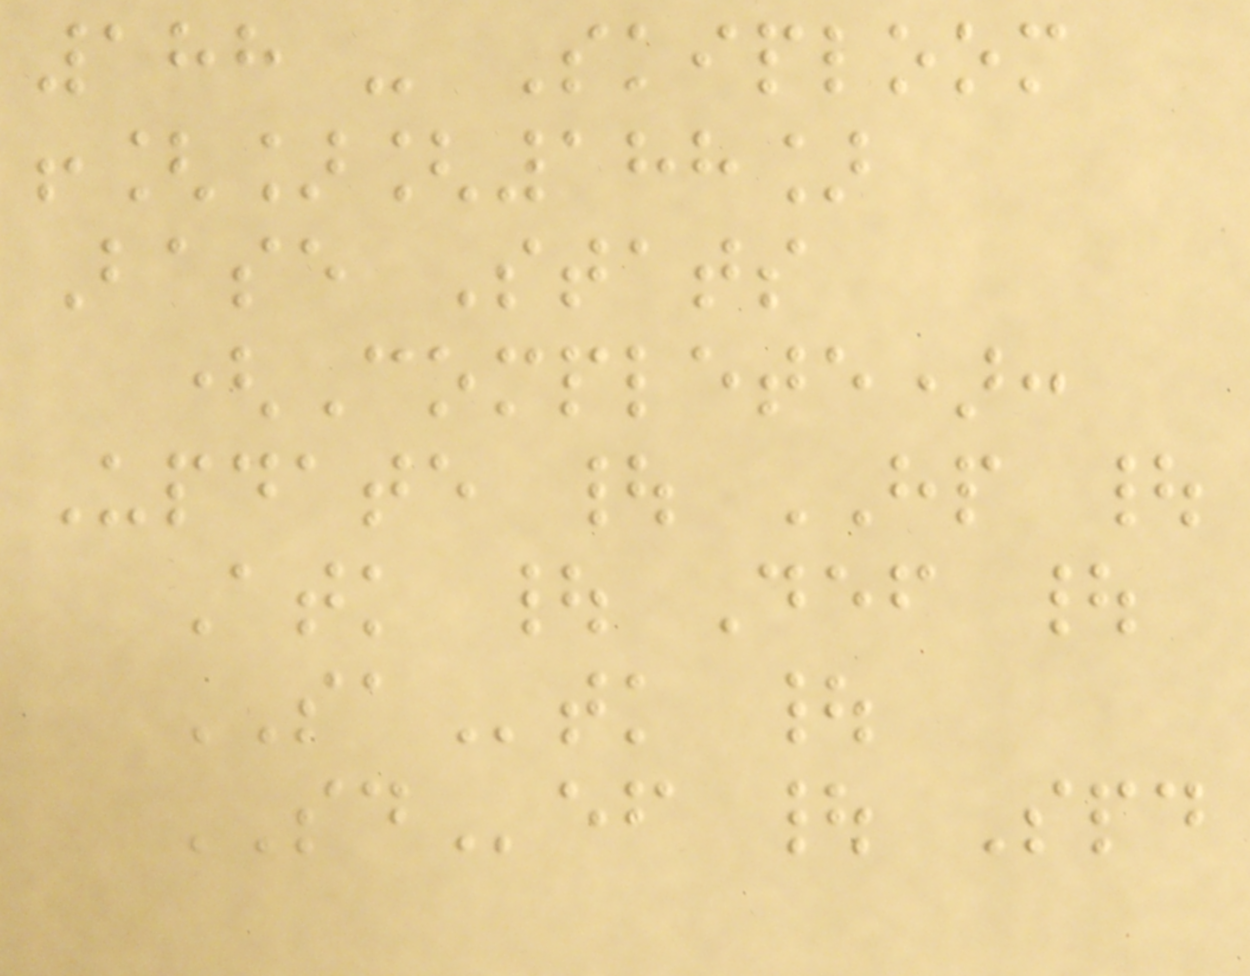188 - Skiploom
![][188]
Base Stats
(Complete):
Update | HP |
Atk | Def |
SAtk |
SDef | Spd
